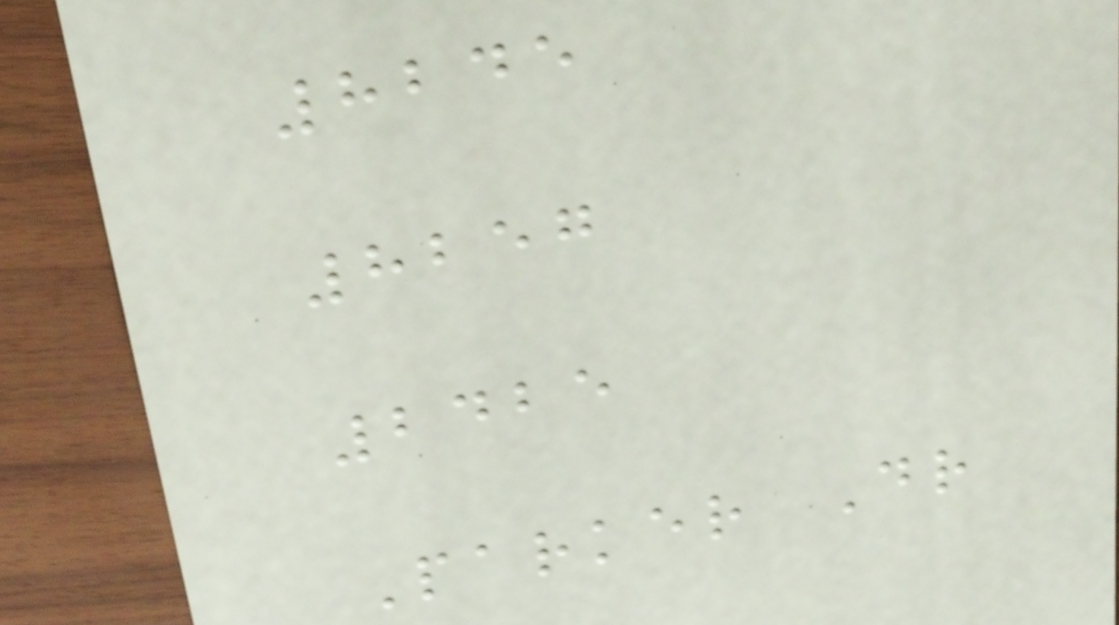8245
8257
2425
Parker Dr
